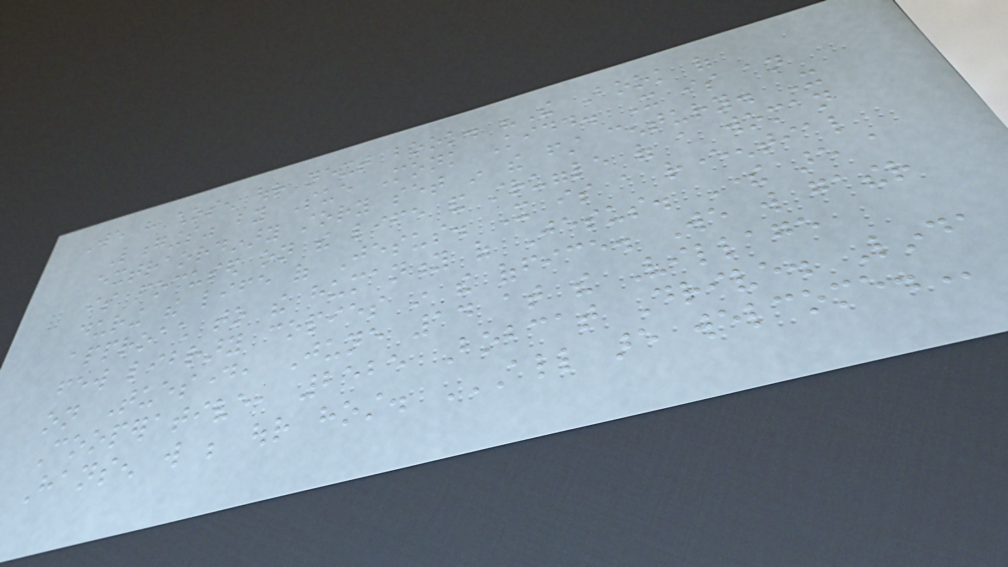We have chosen our next book. "The Book of
Longings" by Sue Monk Kidd. It is an
extraordinary story set in the first century. It
is focused on the life and struggle of a woman
during the life of Jesus. It is a reverential
approach to the humanity of Jesus. There are a
few library copies in the office. We will gather
on Tuesday, June 14 at the Village
Cooperative, 2525 Bobcat Drive. Linda
Hansen will be our host. ALL ARE WELCOME.
